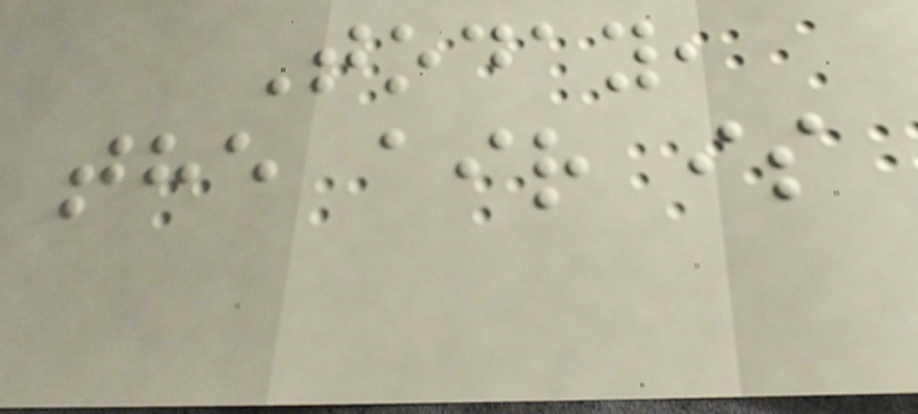Today,
the air is
